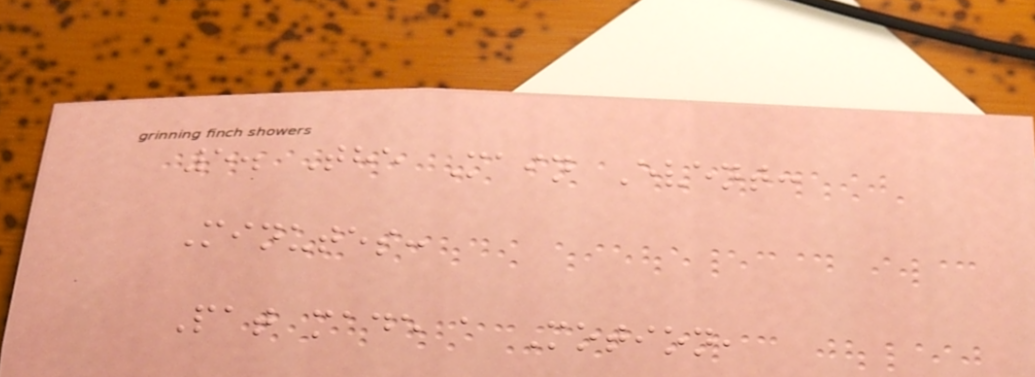5. The Main Event:
Minutes:
Pat made a Motion,
